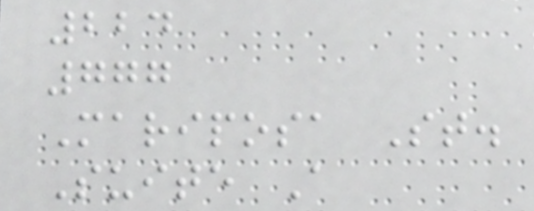224
777
Mariposa St.
Suite A
